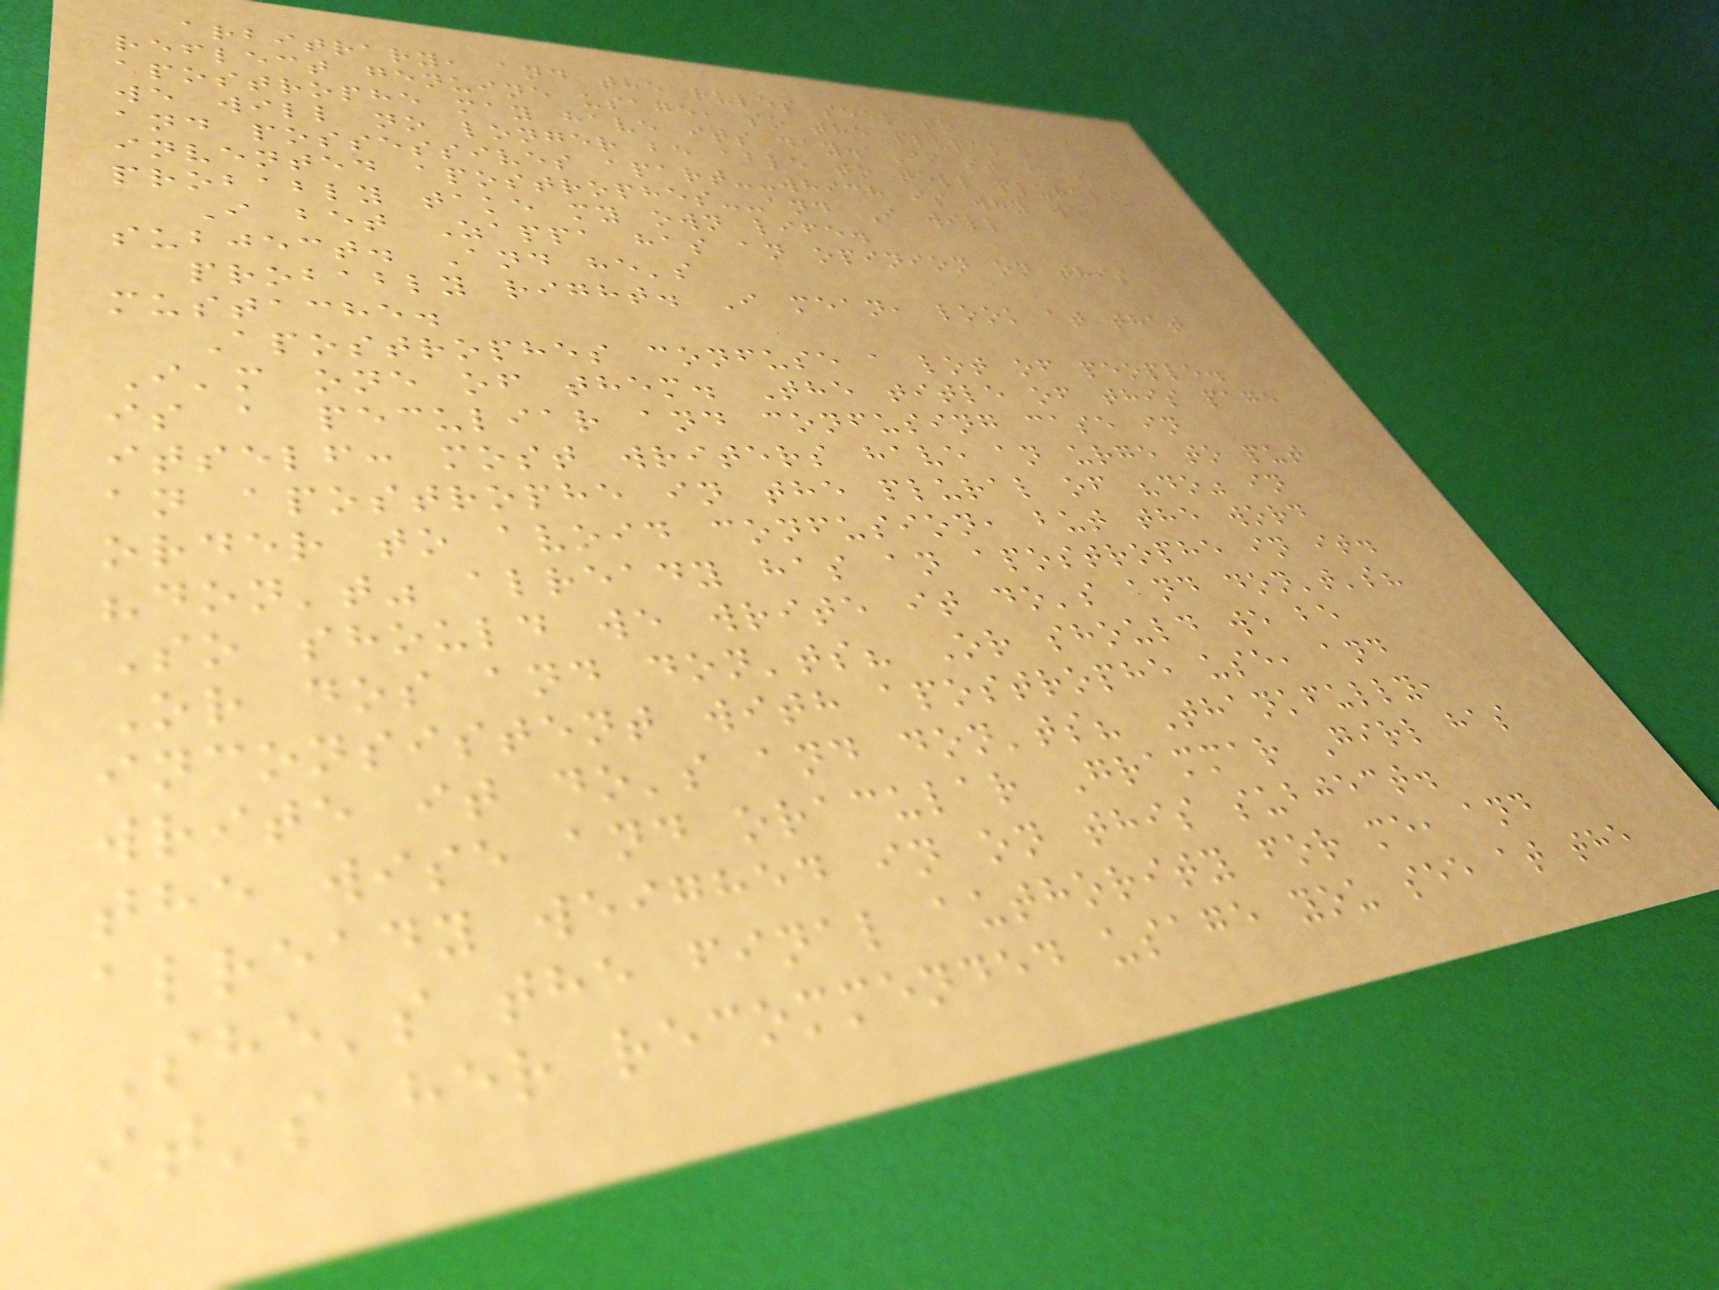arbitrary, and the rules seek to
reflect genuine usage, so the plural
apostrophe may have its day. If it does,
we will no longer be able to tell plurals
and possessives apart--which is why we
invented apostrophes--and I will
probably take my own life.
I bet Zappa has an opinion on this
subject. And he's
probably right. I mean, look at that
mustache.
Apostrophes confuse a lot of people.
I'm one of them. The title of this page
is a peculiar and confusing case in
itself: most writers have an urge to put
an apostrophe in the plural of "do" in
order to avoid confusion, but the word
"don't" already has an apostrophe in it.
So should we write it do's and don't's?
Or dos and don'ts? Or should we be
inconsistent with apostrophe use, and
write it do's and don'ts? Thankfully,
the wise and oracular Grammar Girl has
already weighed in on this subject.
She's the final authority for me, and
it's her recommended usage you see at the
